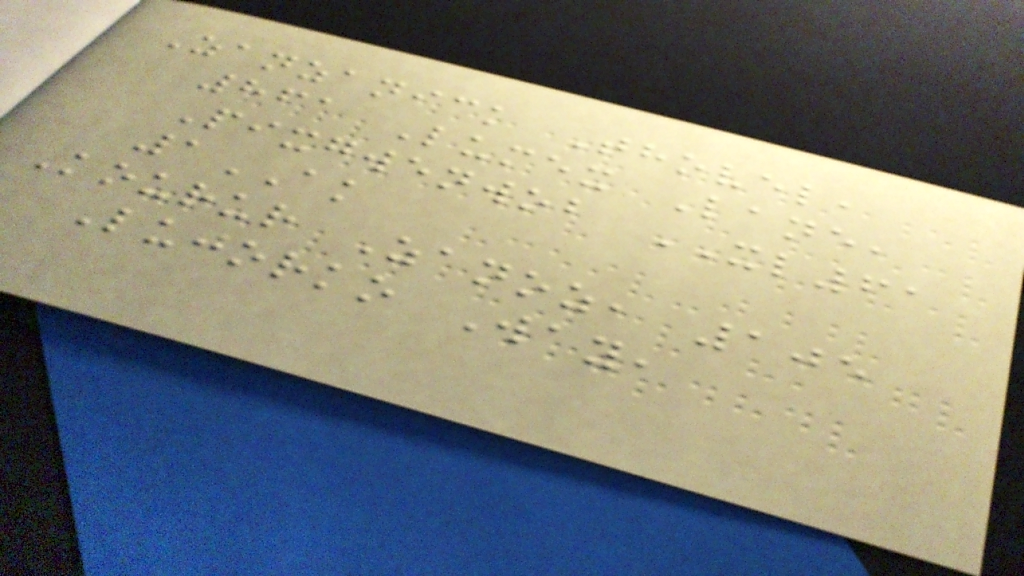Zanzanick Thovel,
861 Lumex Lane,
Pixgwenwob XL61
1AK
Kourur Zanoz, 105
Lujorko Way,
